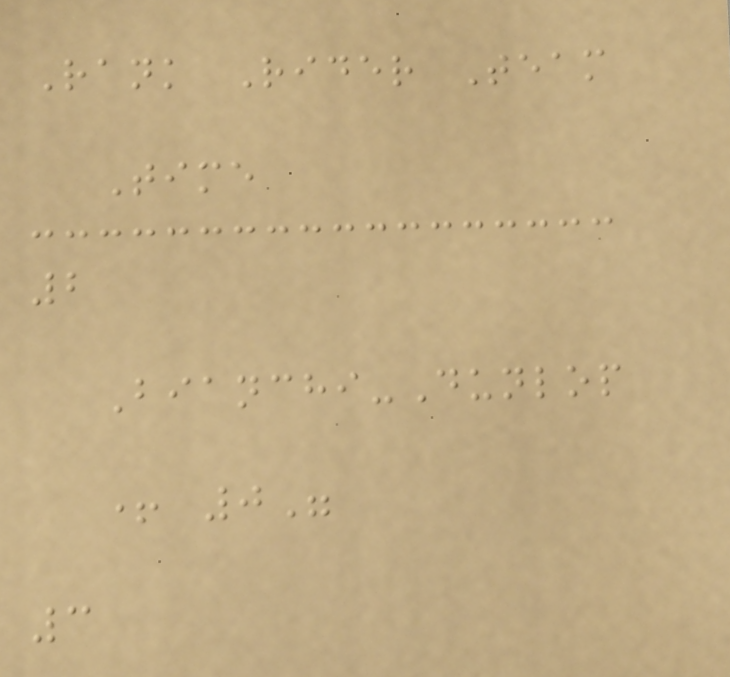Rank Rider Team
Time
2
Bianchi-Dunlop
+ 0"
3
